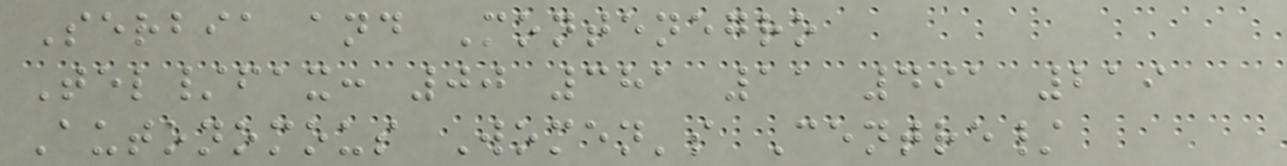Serbia and Montenegro
Tel/fax: 00 381 11 491 219
Autonomous Women's Centre/
